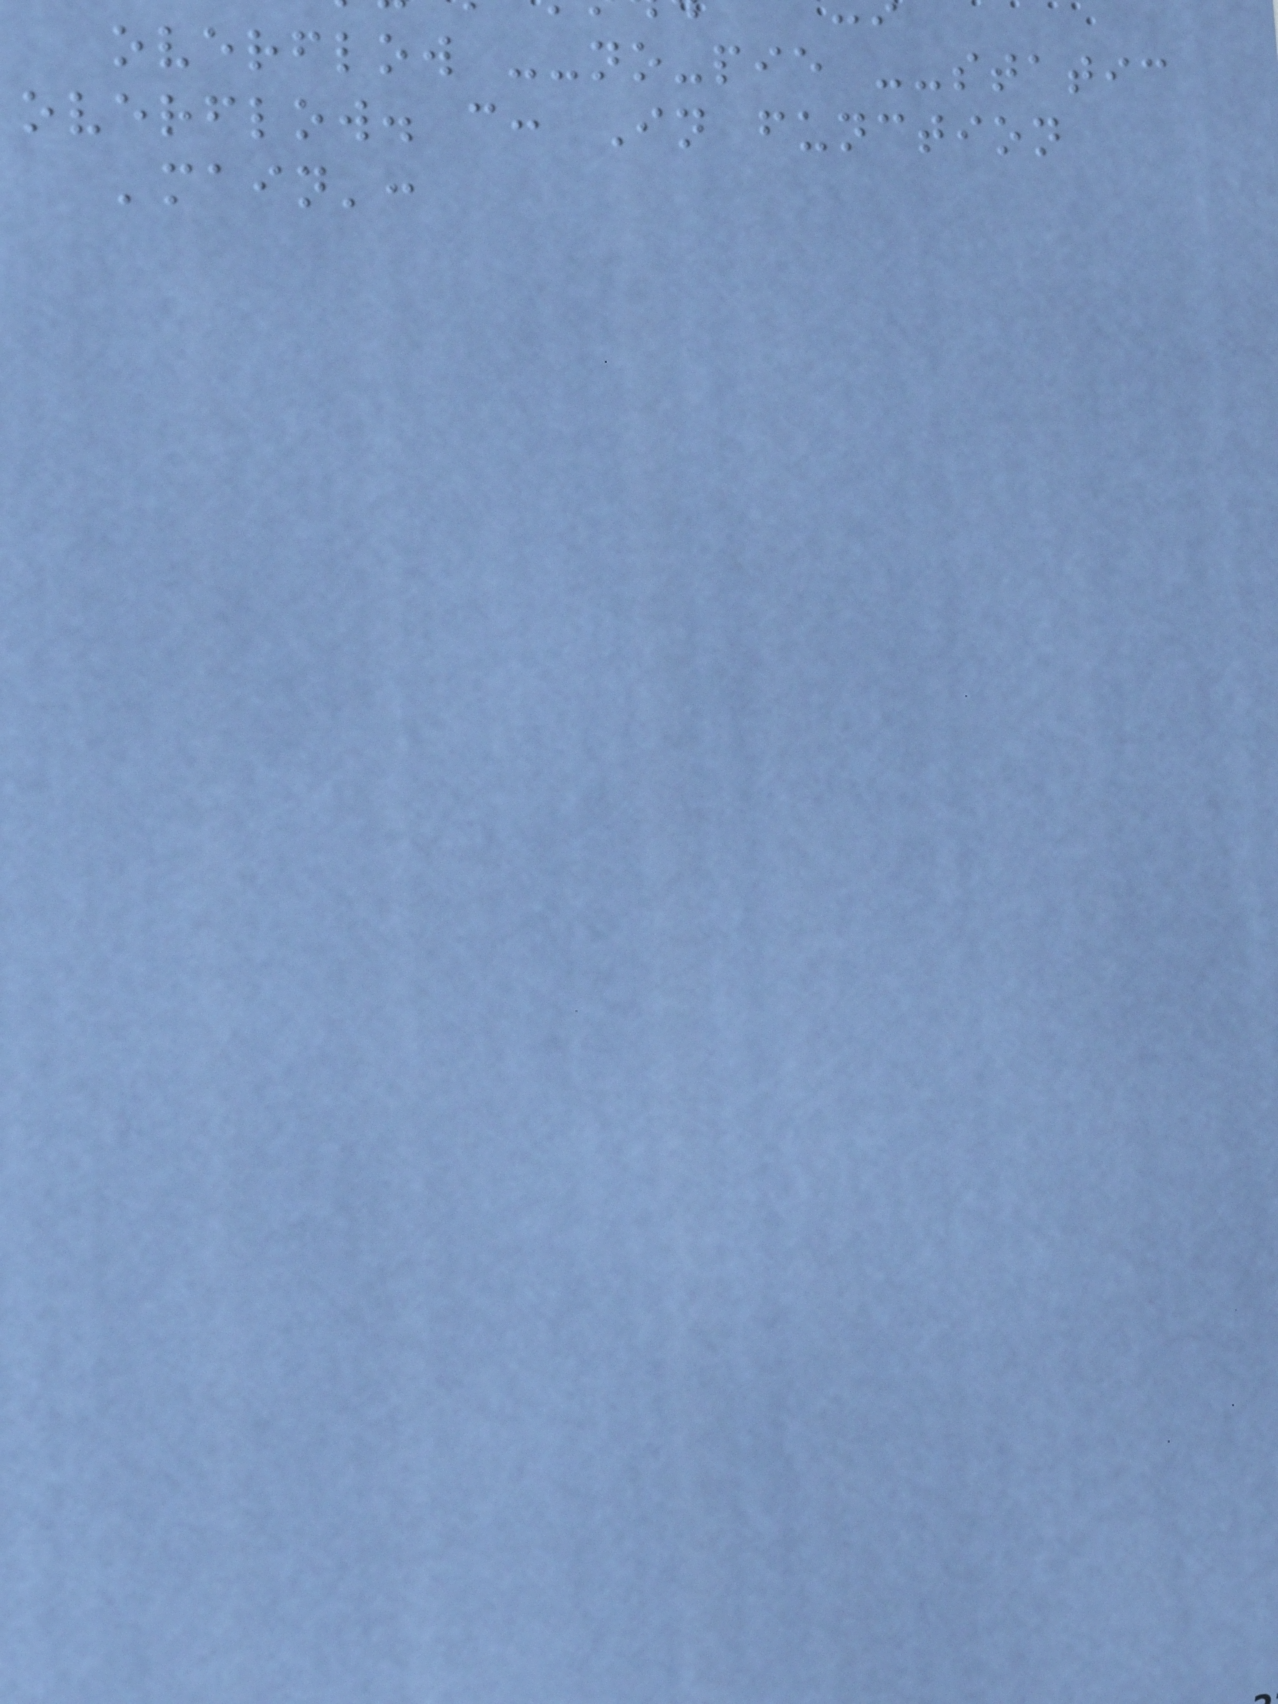overflow --no-pie --static
overflow. c: In function
'main':
